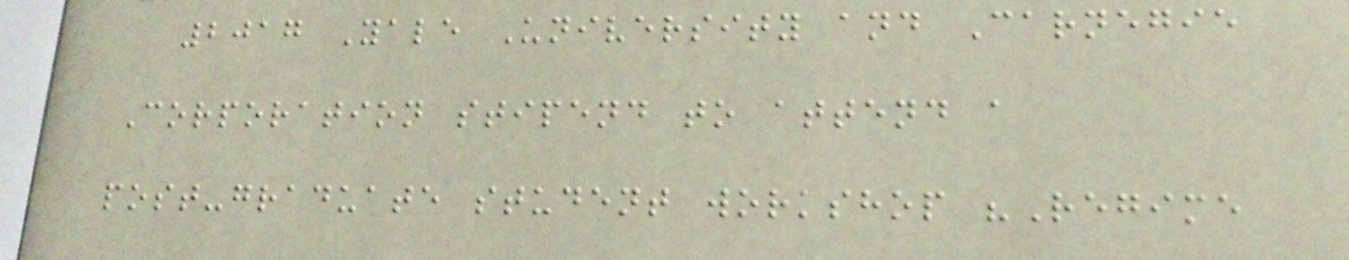2017 Yale University and Carnegie
Corporation stipend to attend a
post-graduate student workshop "Regime
